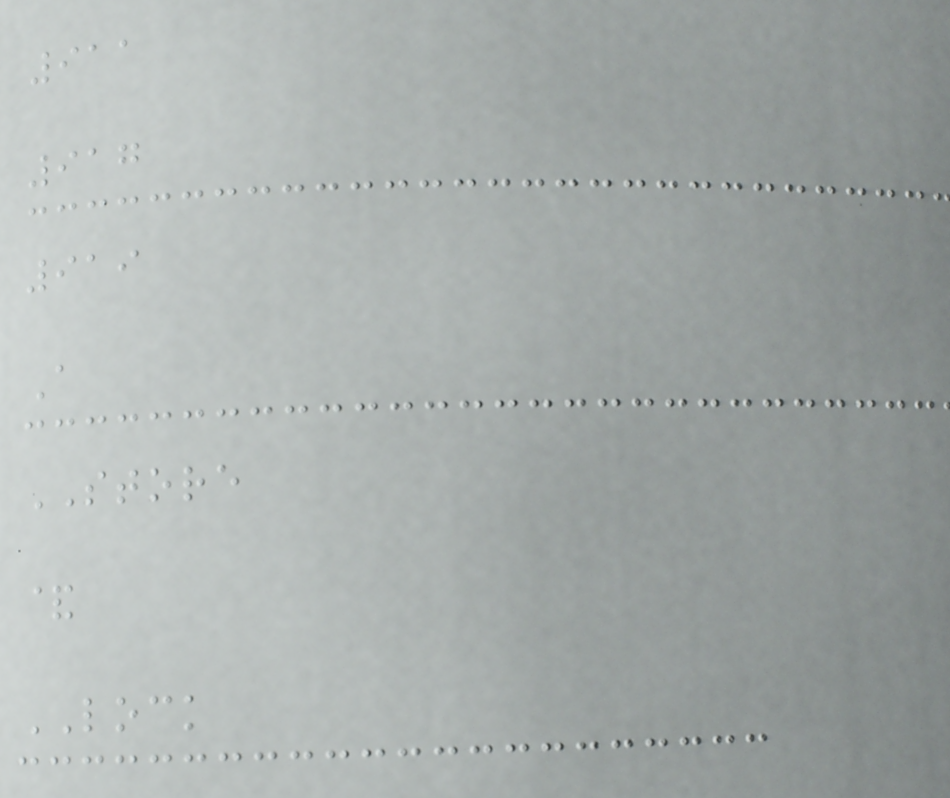911
917
919
A
STORE
&
LOCK
